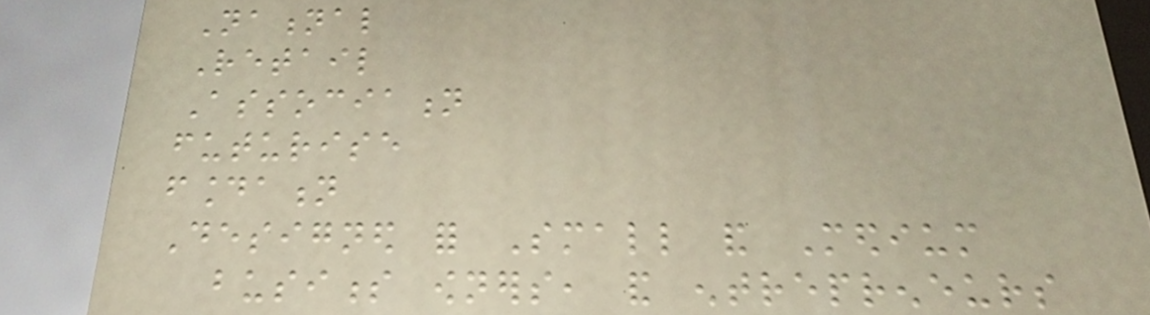National
Retail
Association
futurise
foundation
Designed for Small and Medium
business owners, and entrepreneurs
